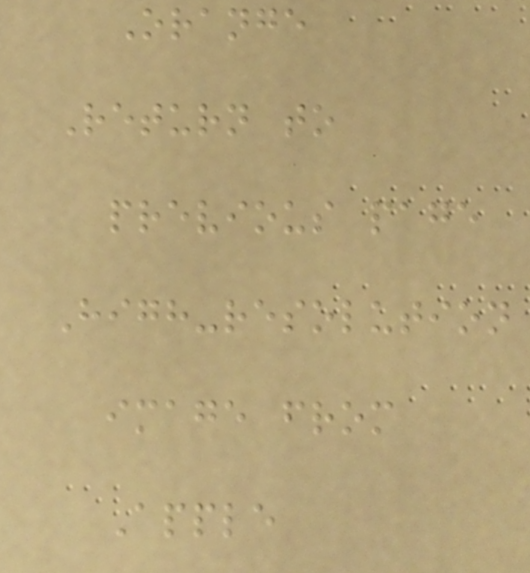Orange
Return to
previous page
High-resolution
image from
Apple
